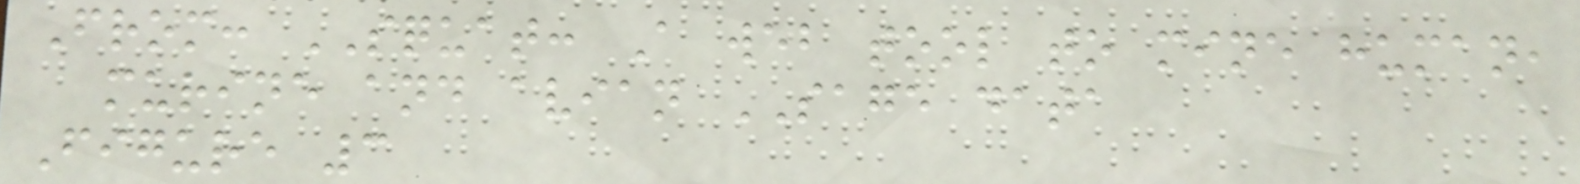From: SQUAT: A web tool to mine human,
murine and avian SAGE data
Figure 3
